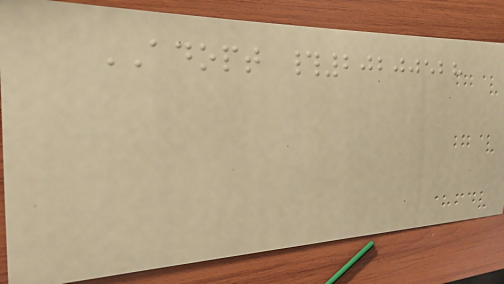ADOPT #20200528
